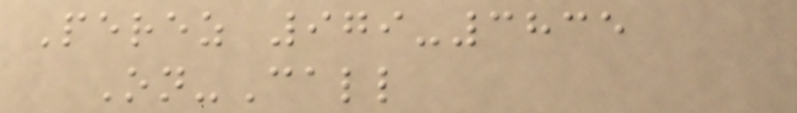Perez 979-3835
On-Call
